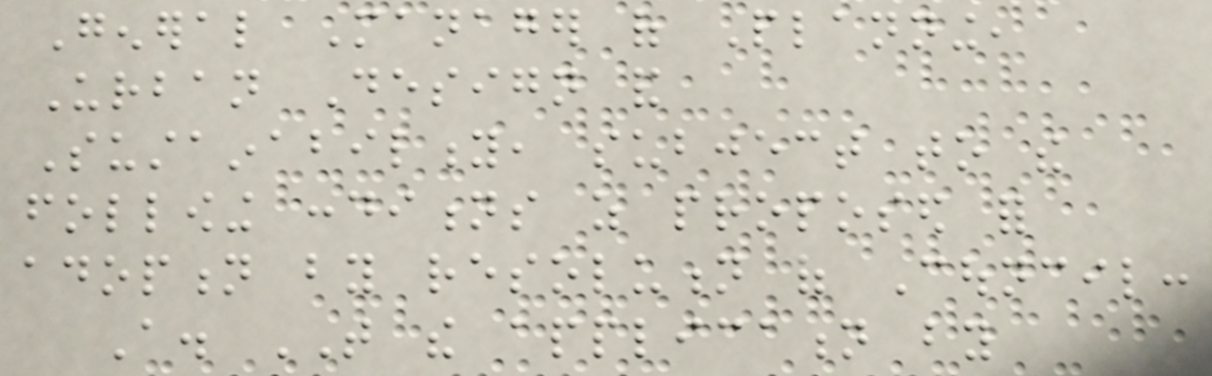General Manager of Planning,
Urban Design and
Sustainability, subject to the
following conditions as proposed for
adoption by resolution of Council:
A. THAT the application by
